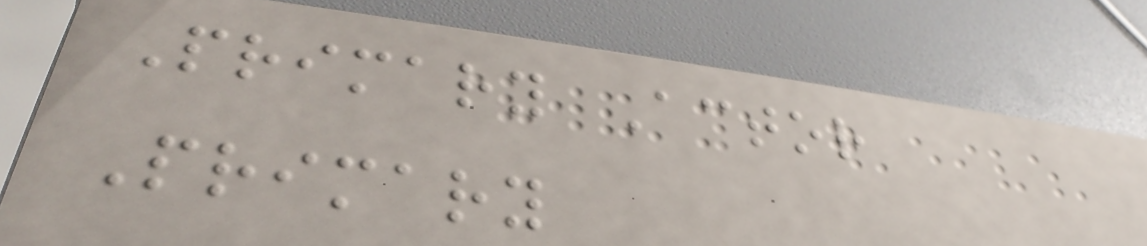Primary Actor
Primary
